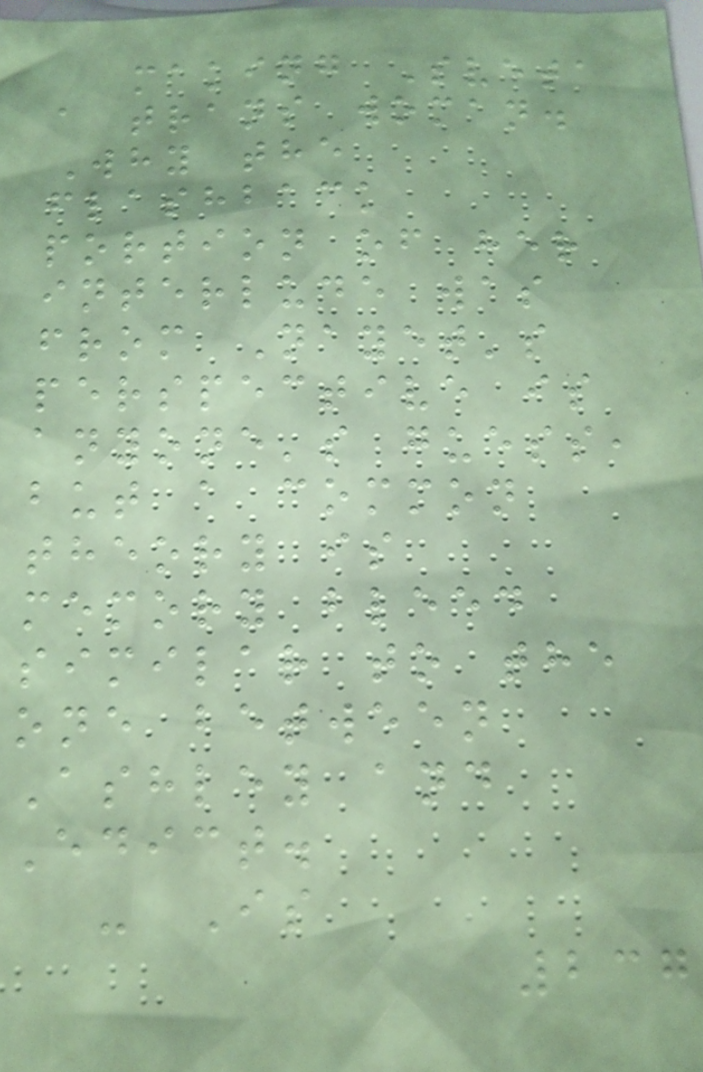making Sveta
a trans woman.
Why the
flashback
portion of her
interlude was
from Nayet's
perspective is
anyone's guess,
but a common
theory is
memory bleed
similar to the
one between
Ashley and
Edict.
- Is
237
